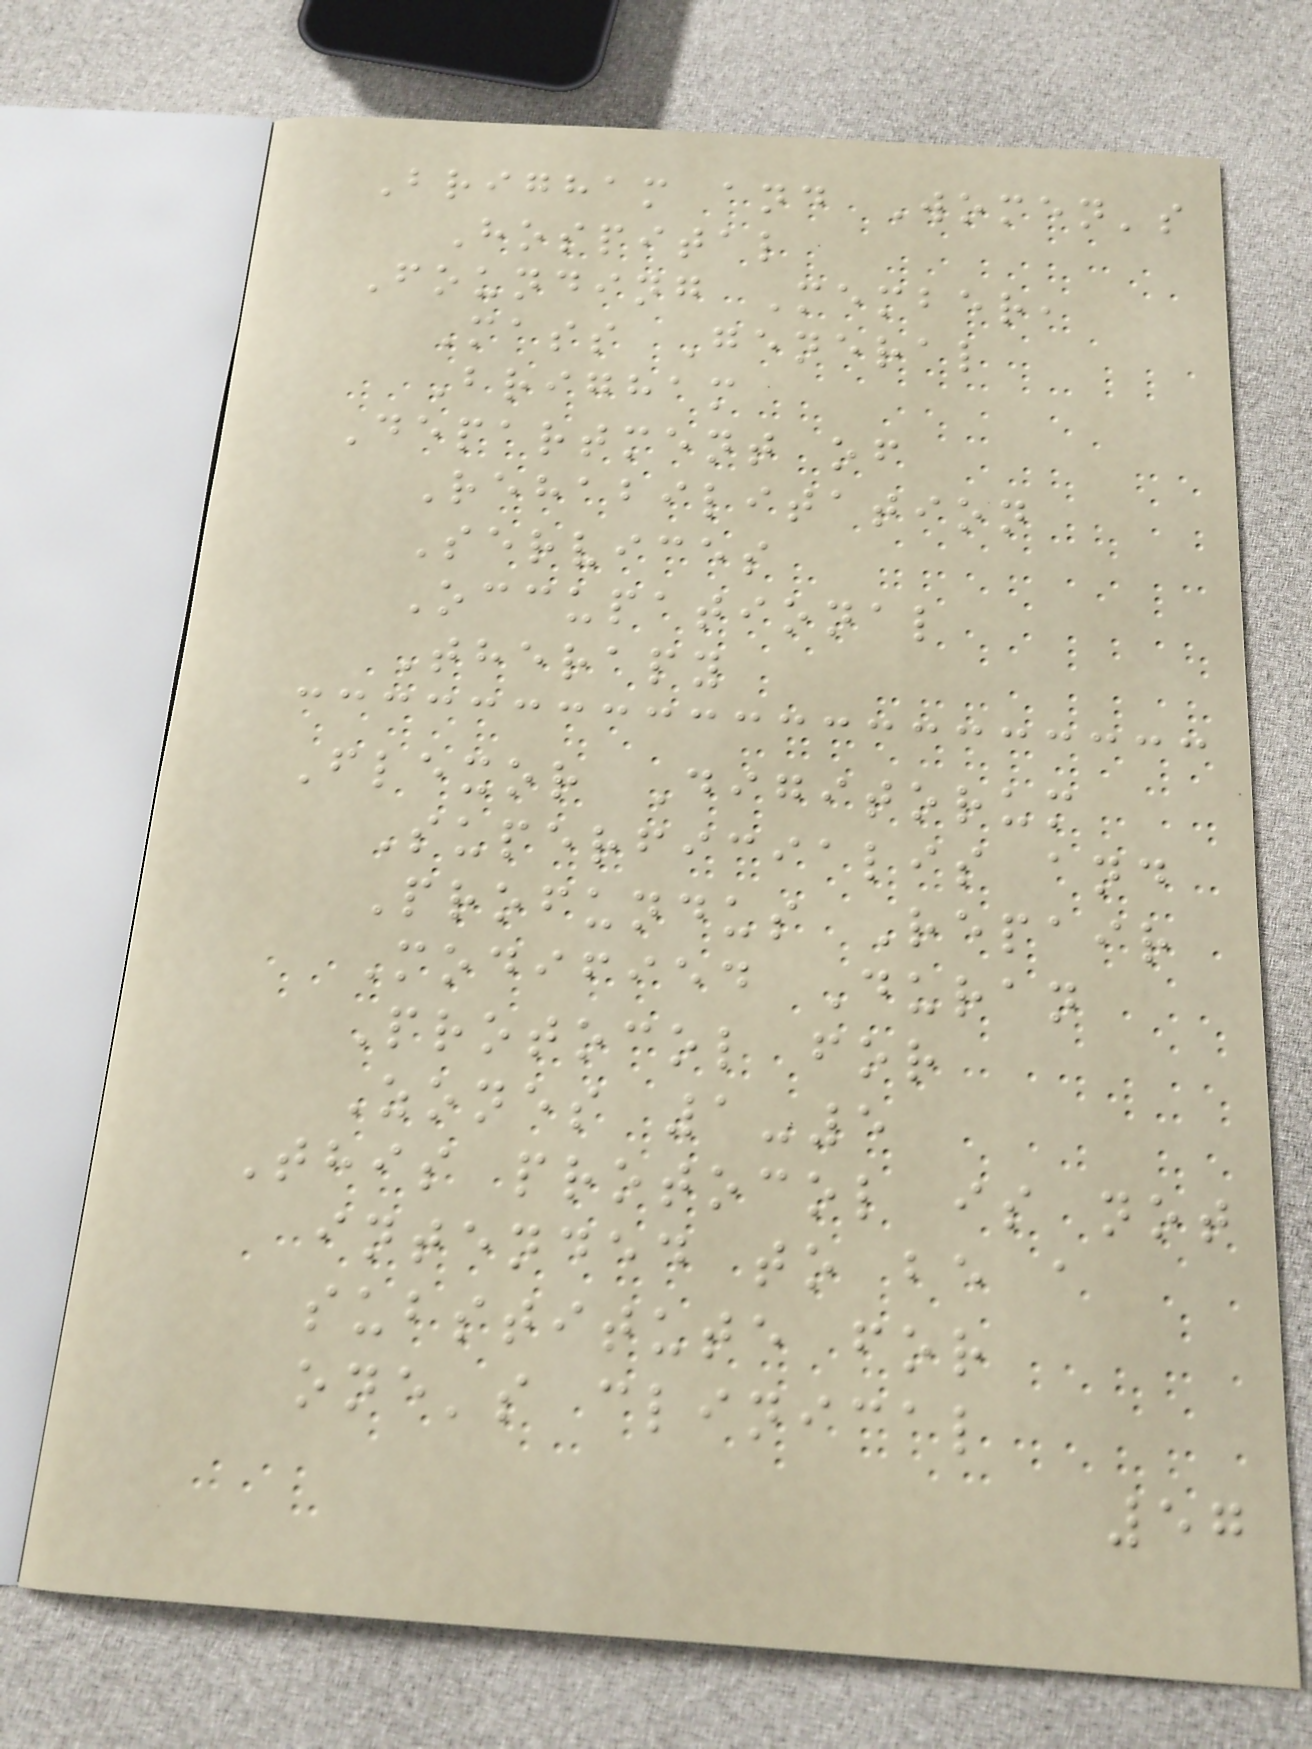Brigham and Women's
Hospital
Founding Member,
Mass General
Brigham
Department of
Rehabilitation
Services
Occupational
Therapy
Flexor Digitorum
Superficialis and
Profundus Repair
Modified Duran
Protocol for
Zones 1-5
This protocol is not
intended to be a
substitute for
one's clinical
57
